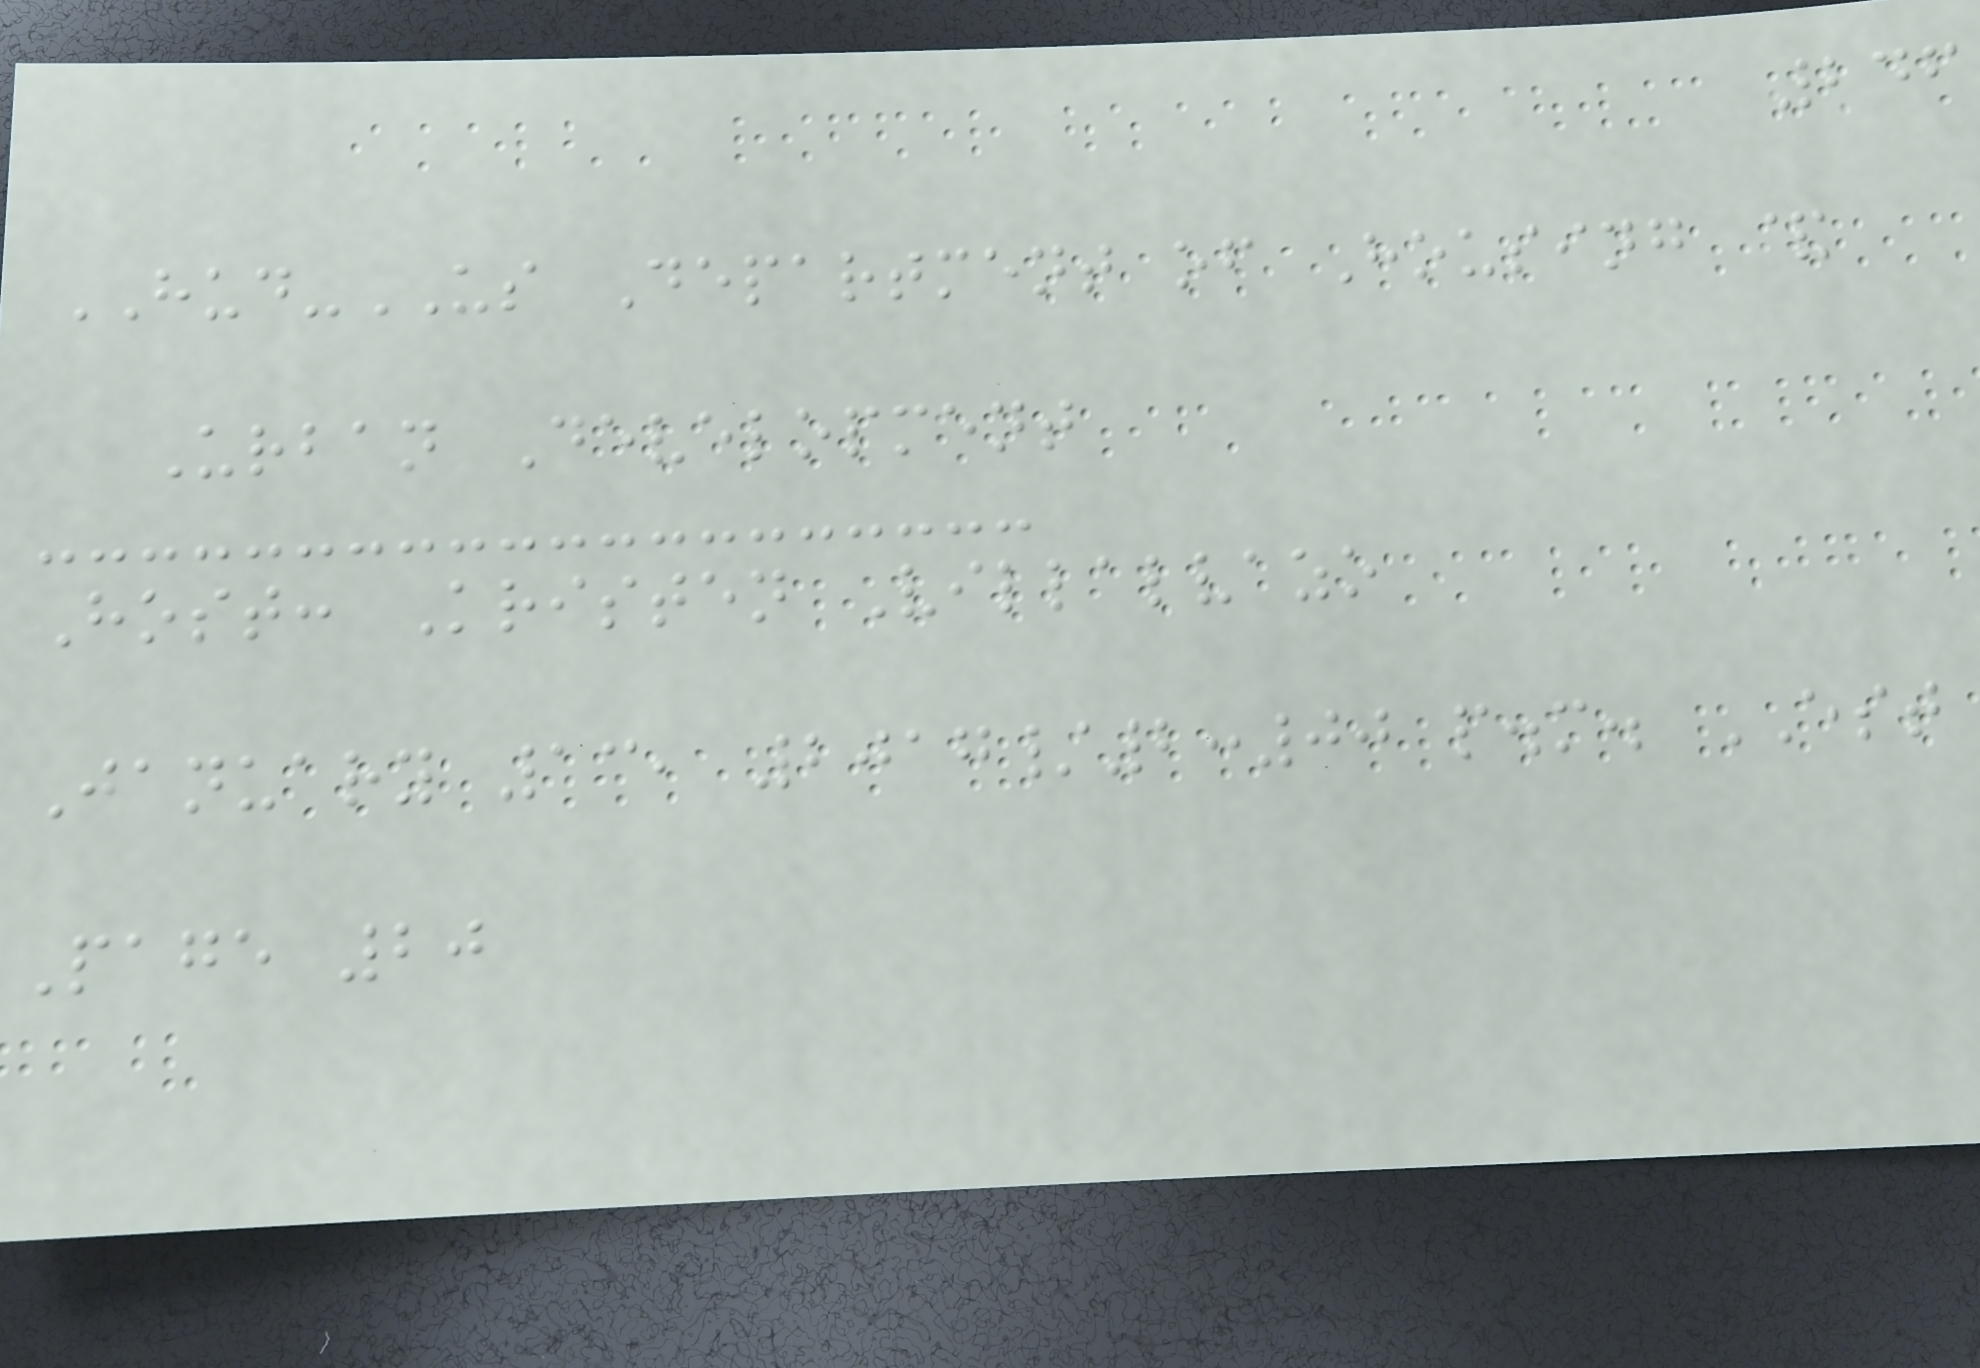246
HUD-US Department of Housing &
Urban Development
Host: Kristen Villalvazo
January 13, 2017/2:00 p.m. EST
Page 20
